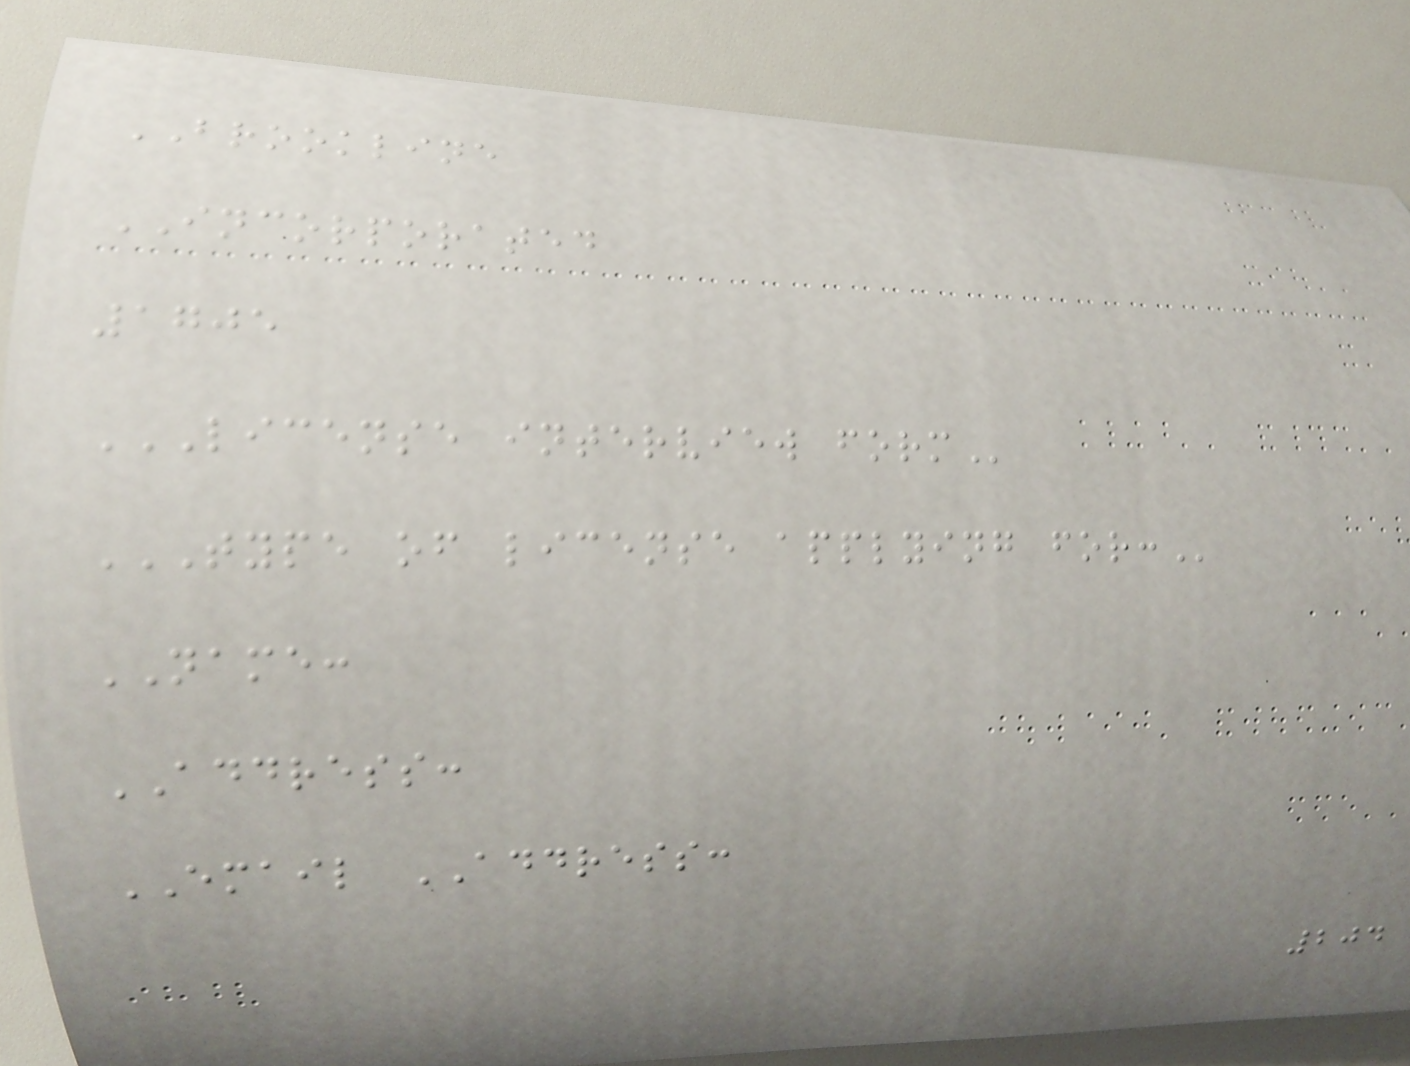BROOKLINE
INCORPORATED
1705
LICENSE INTERVIEW FORM
TYPE OF LICENSE APPLYING FOR:
NAME:
ADDRESS:
EMAIL ADDRESS:
204
